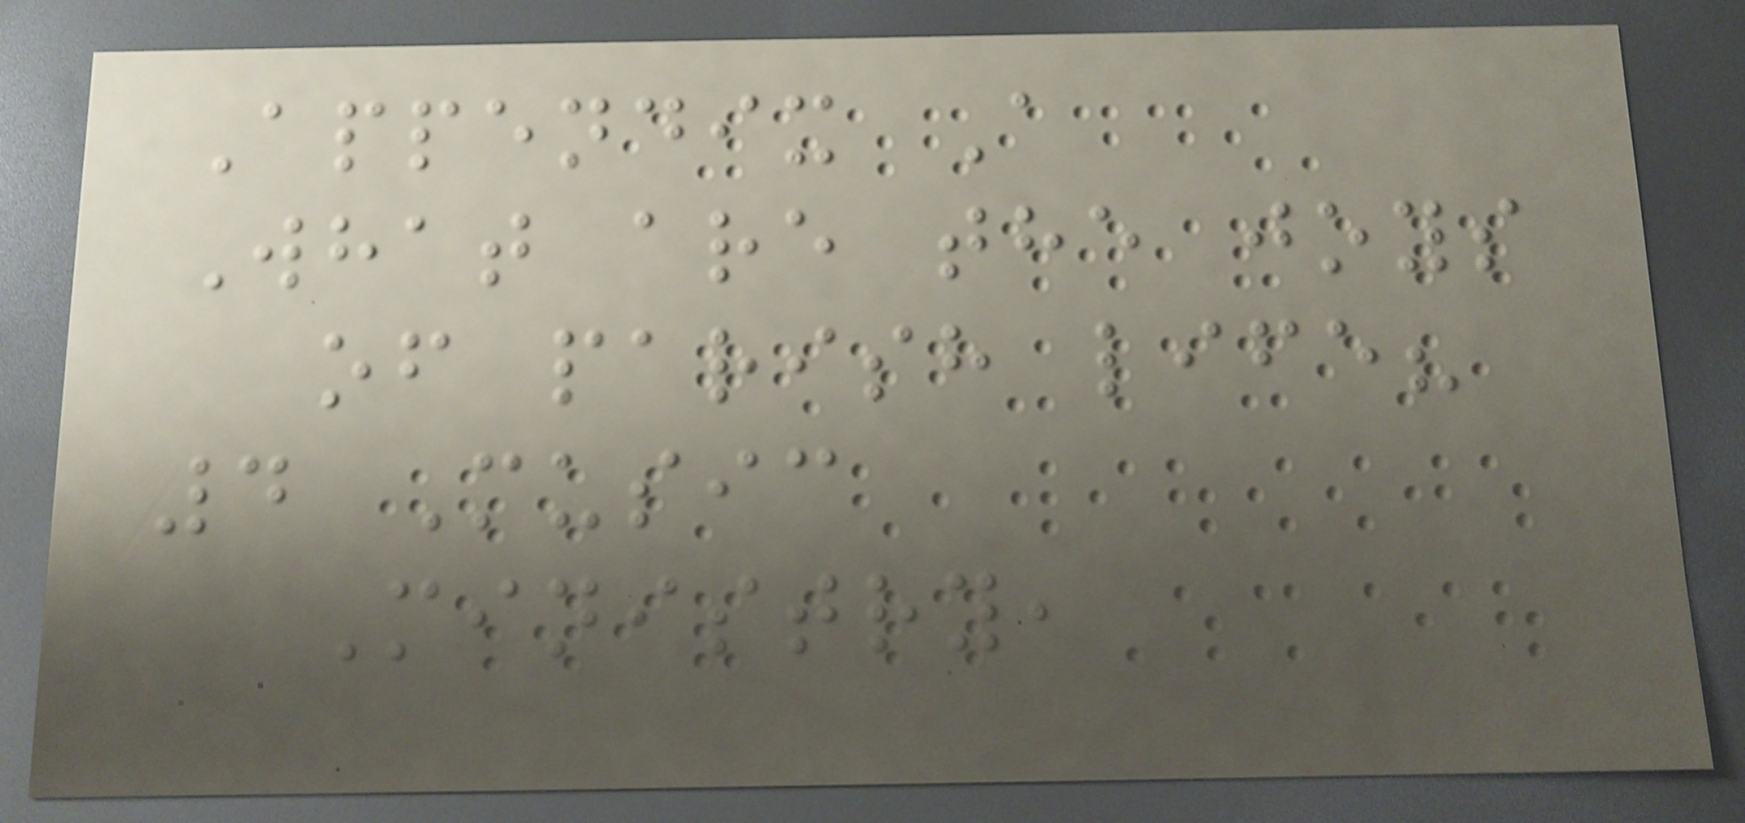Appendix A
What are the joys
of parish life?
4 Music
Ministry,
